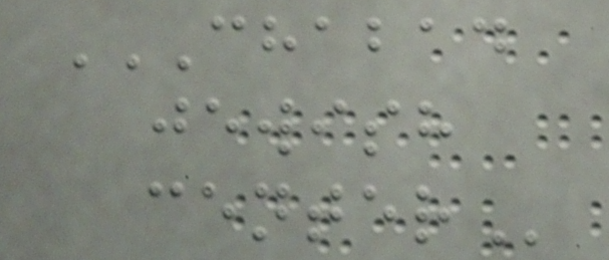CHABAD
JEWISH
CENTER
